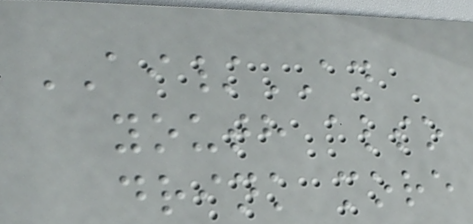AI/AN
youth also
drink more
